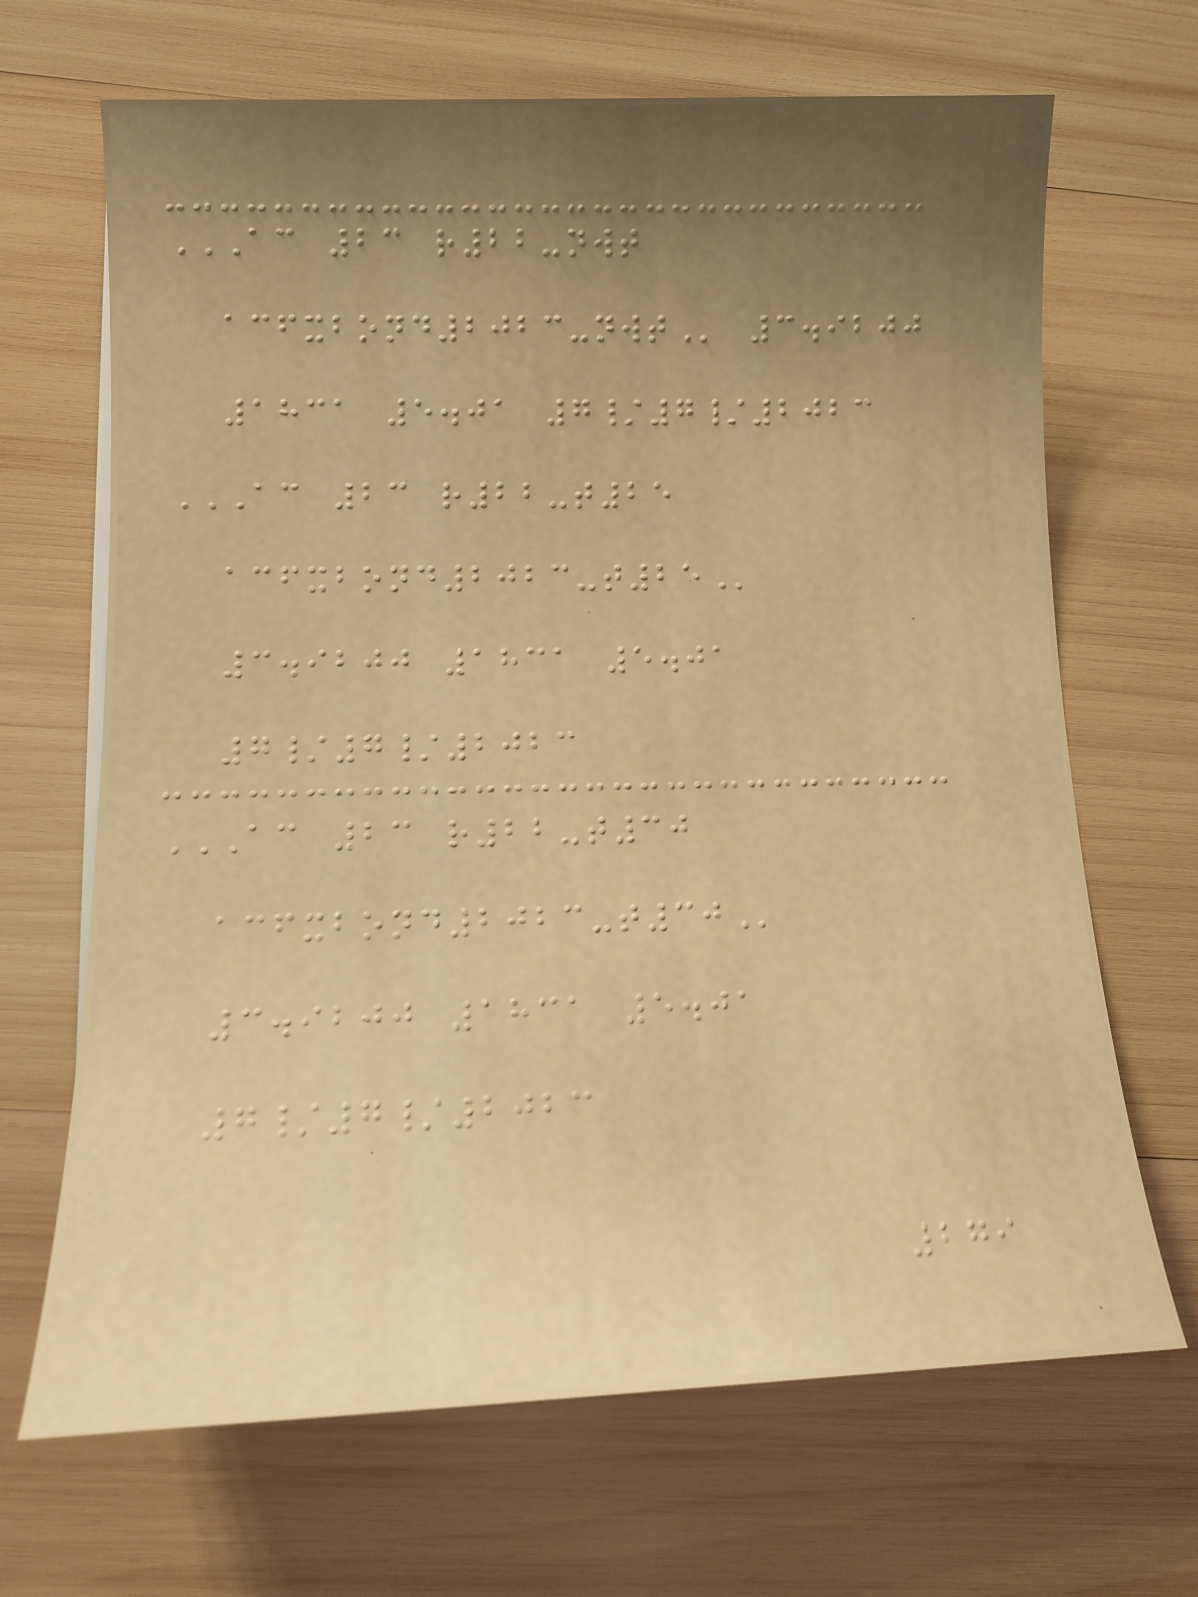AC 23 R22-NWT
ACFXBOND2023-NWT 3.9200
1831 5.01 7/7/2023
AC 23 R22-T25
ACFXBOND2023-T25
3.9200 1831 5.01
7/7/2023
AC 23 R22-T30
ACFXBOND2023-T30
3.9200 1831 5.01
7/7/2023
279
